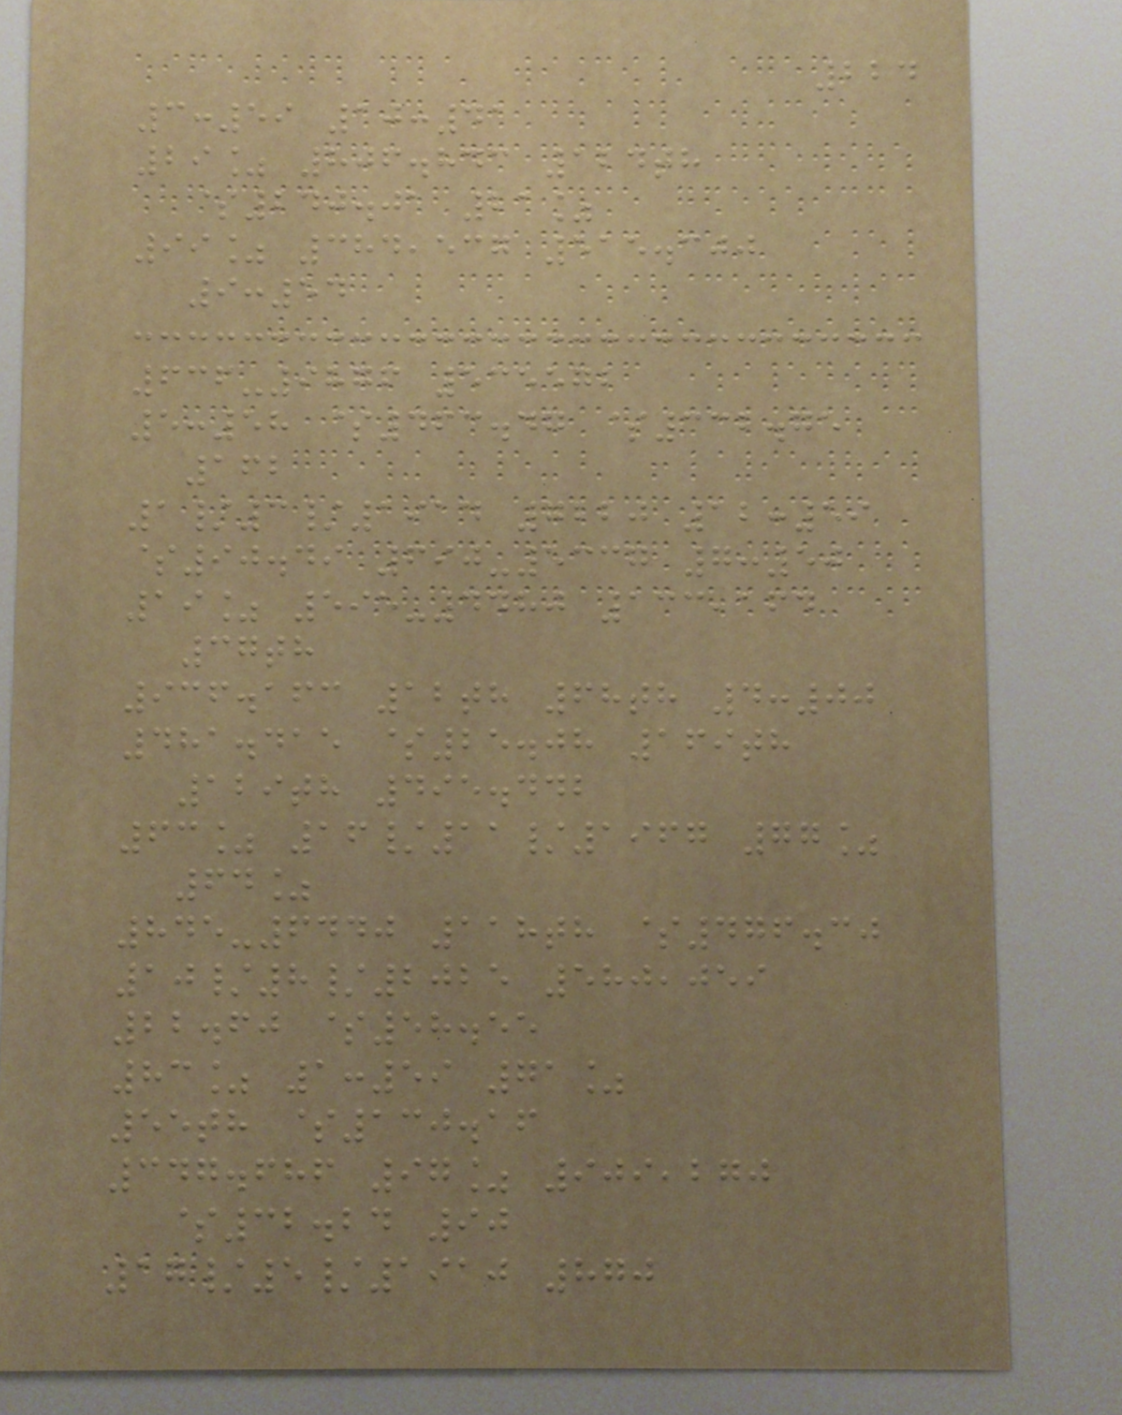224
3:59 10:41
29% 806.843 124th
$240.01 21%
99% 384,537 515.300
9:54
636-9876 535572
5:58 $463.47 $332.75
162
1/3/1914 7220 12:59
$90.49 690-5337 7:50
19% 595-4480 133,164
37th
936.163 12th 68th 4:00
481.415 $25.08 169th
129th 495.442
63% 16/11/1967 77%
64%
845-6440 118th $476.30
10/8/2025 580,059
22.60 $58.55
83% 1:59 71%
55th $130.16
347.686 97% 909,270
$32.24 90
17/5/1910 870
